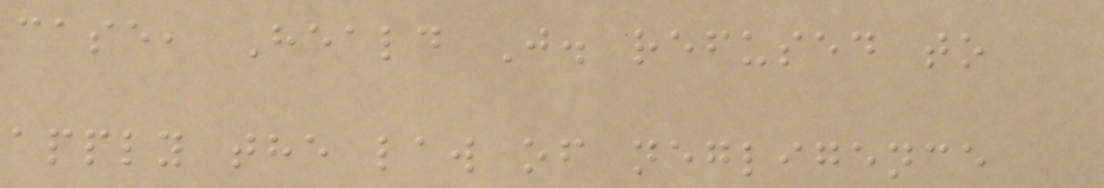case, Heald J. refused to
apply the law of negligence
